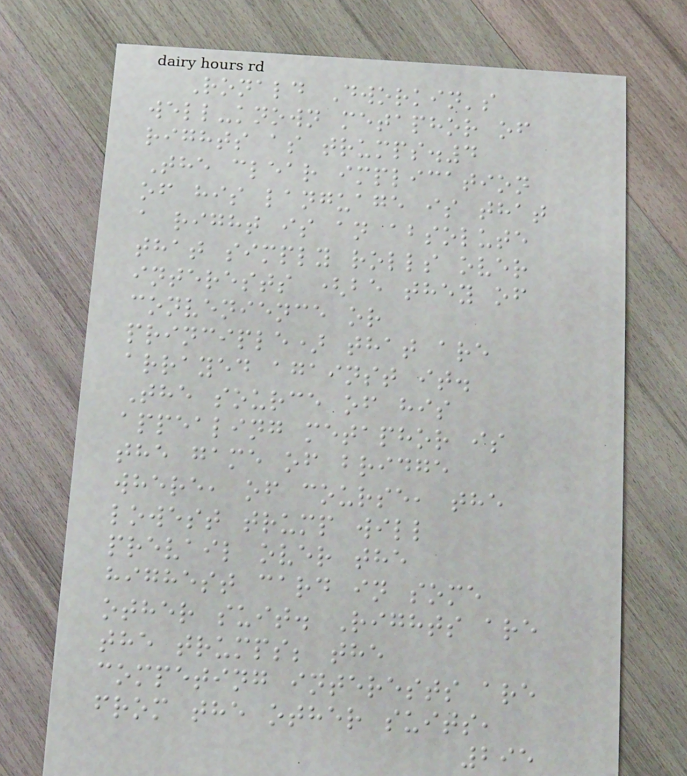Ronald Dworkin's
well-known metaphor of
rights as trumps.4
The clear implication
of his language is that
a right is an absolute
that simply rolls over
interests (be they of
convenience or
principle) that are
arrayed against it.
The source of his
appealing metaphor is
the game of bridge
where, of course, the
lowest trump will
prevail over the
highest card in some
other suit. Rights are
the trumps; the
competing interests are
from the other suits,
295
